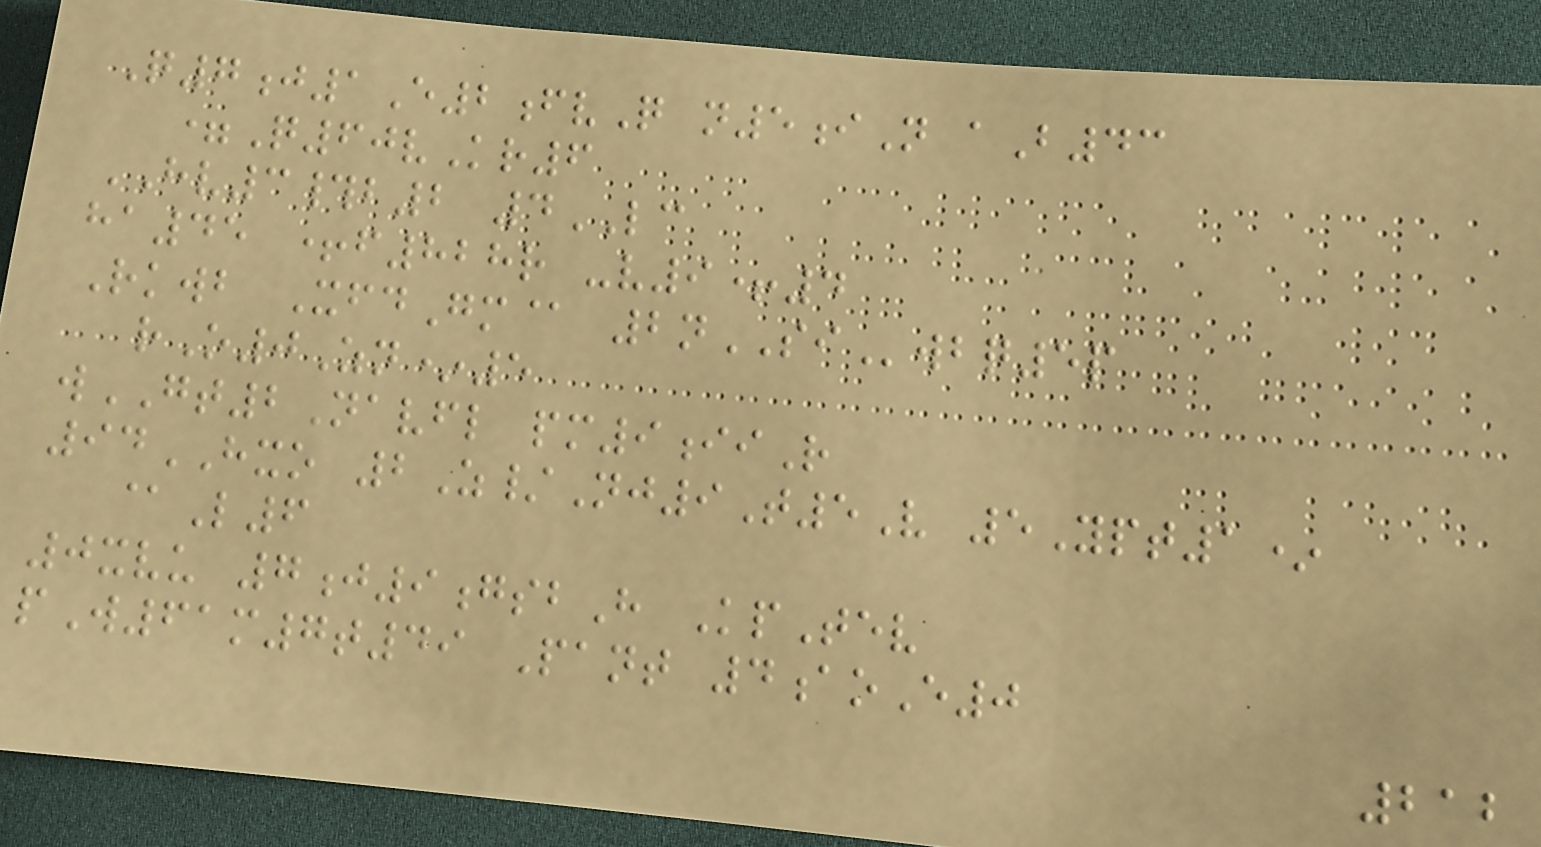Q7j1E2fvQ n5iN aB43
=Q60vKr6
HV3#b2 4LC
ha45 +f828r -v9+4
Rkwb XfdGm@ 2nSIwbq5p
rO0Zn*5
wGT2Navfl pm9iiR
94HXO 2Z/Nj9T5V 5Ypt1*
@L6
0xvu 7j9gsbH KpTev
pW61m7t49 Pant 4aoE0
212
